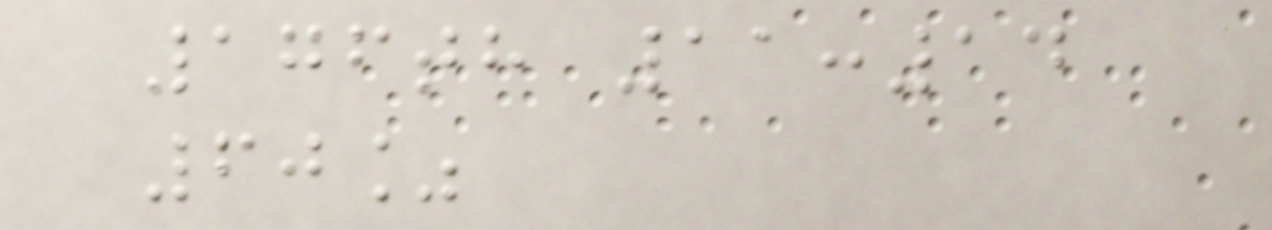176th 11:14
60%
